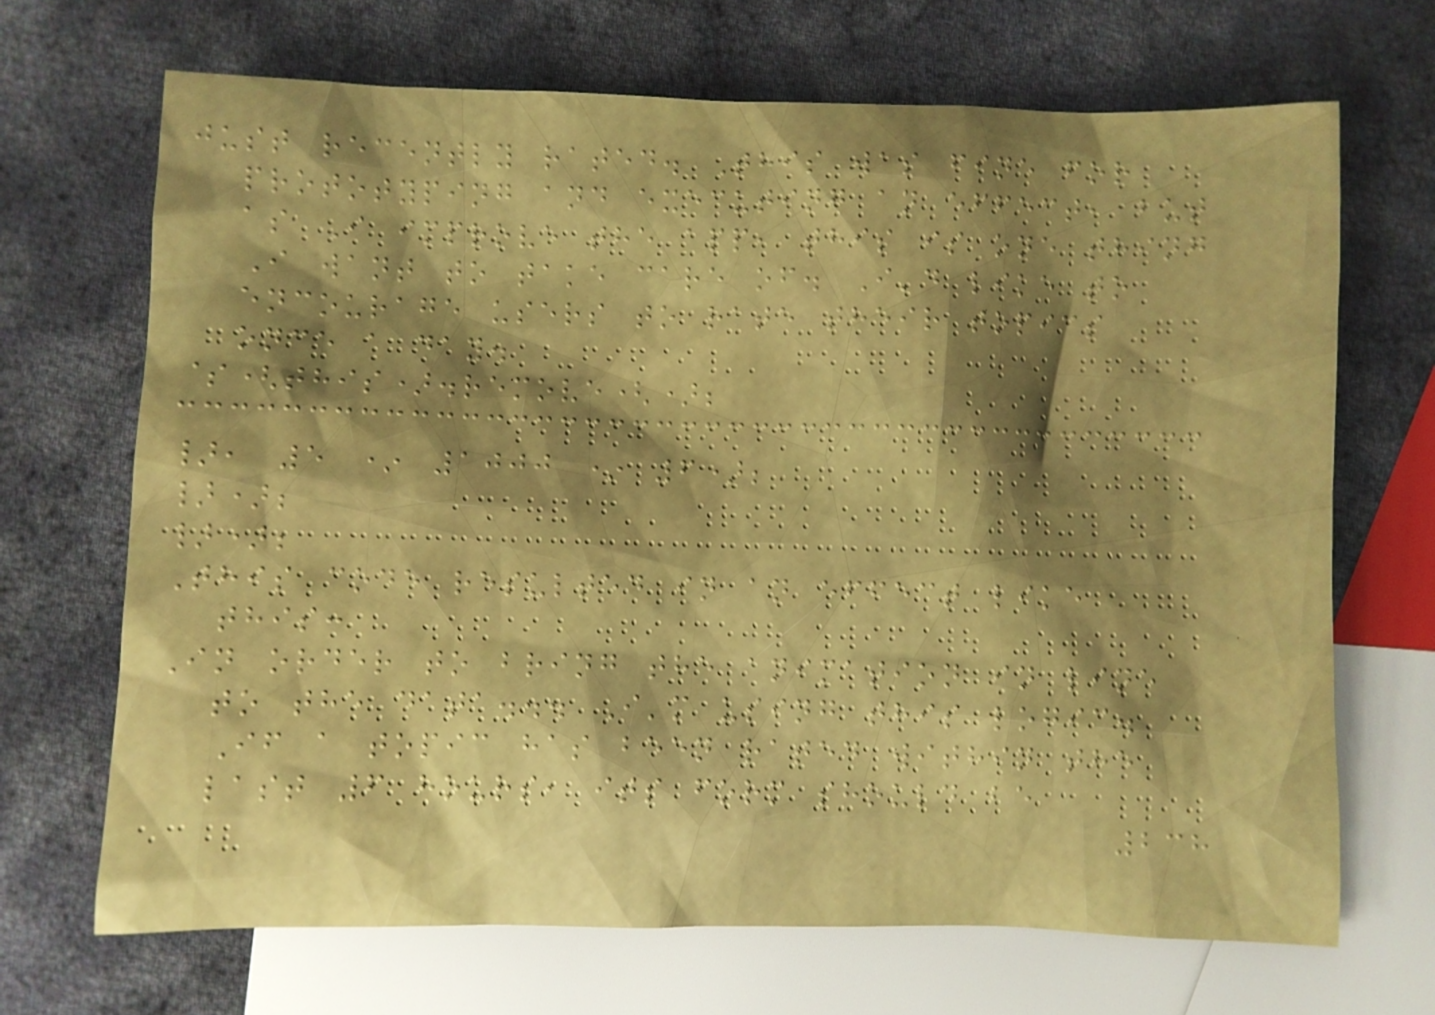just recently rated. This was fine for
prototyping and executing an effect, but
as I improve the app, this is one thing
I want to take care of. I'd like to
encourage users to rate their topics
once a day.
$(this).remove();
}, 5 * 1000 * 6);
});
});
This code resulted in an effect like
this:
In order to bring the animation in line
to the data... I'm using this logic.
If a topic has been rated within the
last 6 hours, its form should be
238
